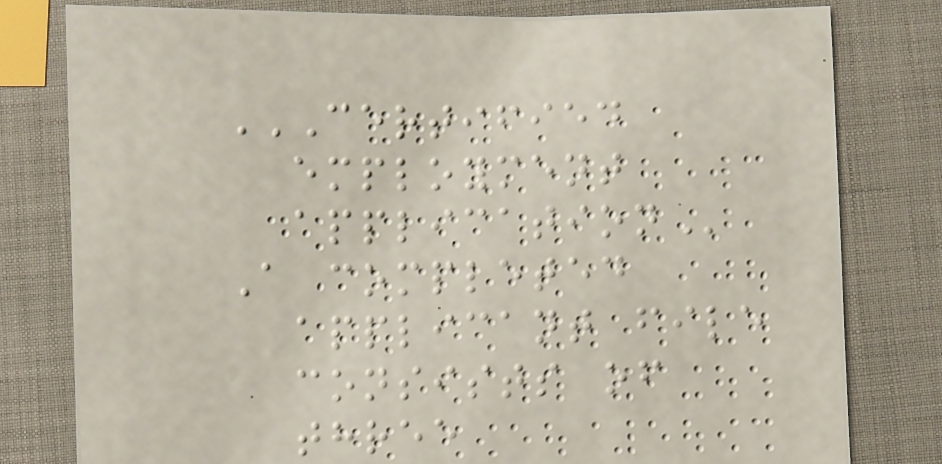CERTIFIED
EMPLOYMENT
APPLICATION
A completed
applicant file
consists of
three
